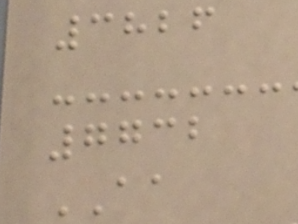3826
7732
AA
